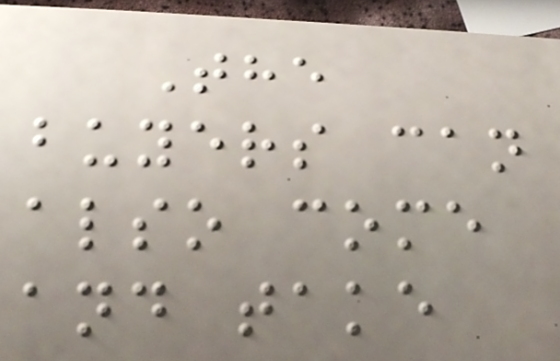The
buyers can
also come
and take
